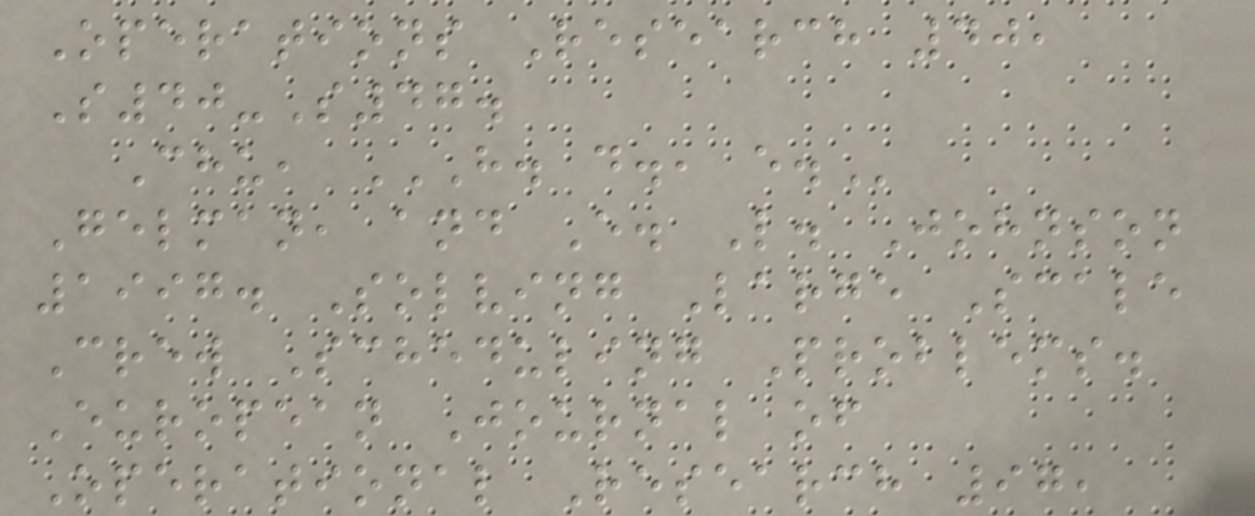Operations Research 40,
S40-S47.
Chu, H. D., E.
Gelman, and E. L. Johnson
1997. Solving Large Scale
Crew Scheduling Problems.
European Journal of
Operational Research 97,
